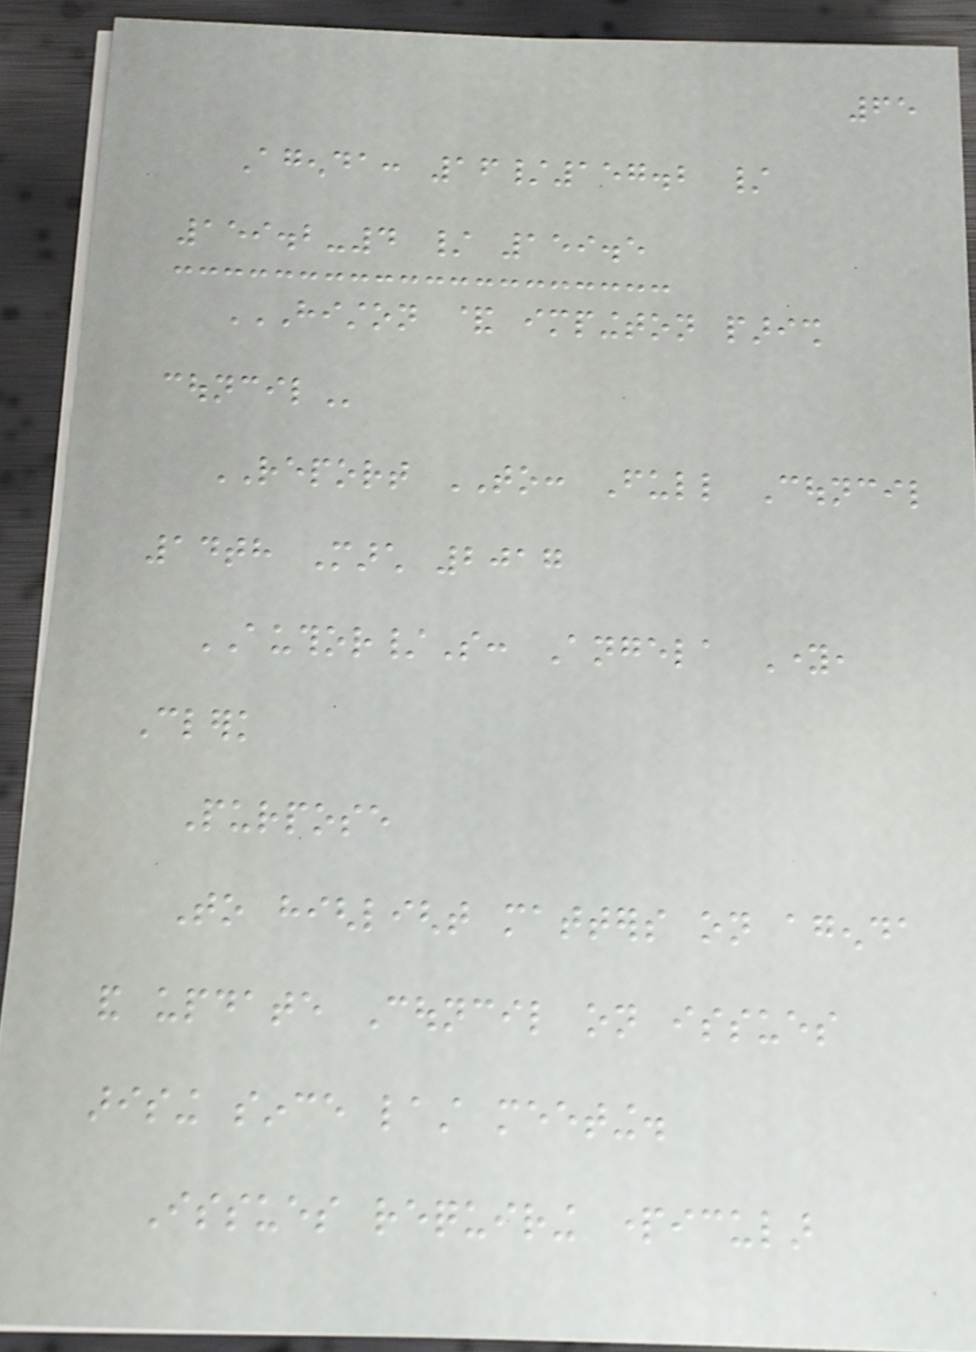65
Agenda: 16/157.2 /
159.2-4 / 159.5
HISTON & IMPINGTON PARISH
COUNCIL
REPORT TO: Full Council
14th March 2017
AUTHOR/S: Angela Young,
Clerk
Purpose
To highlight matters on agenda
and update Council on issues
arising since last meeting.
Issues requiring particular
